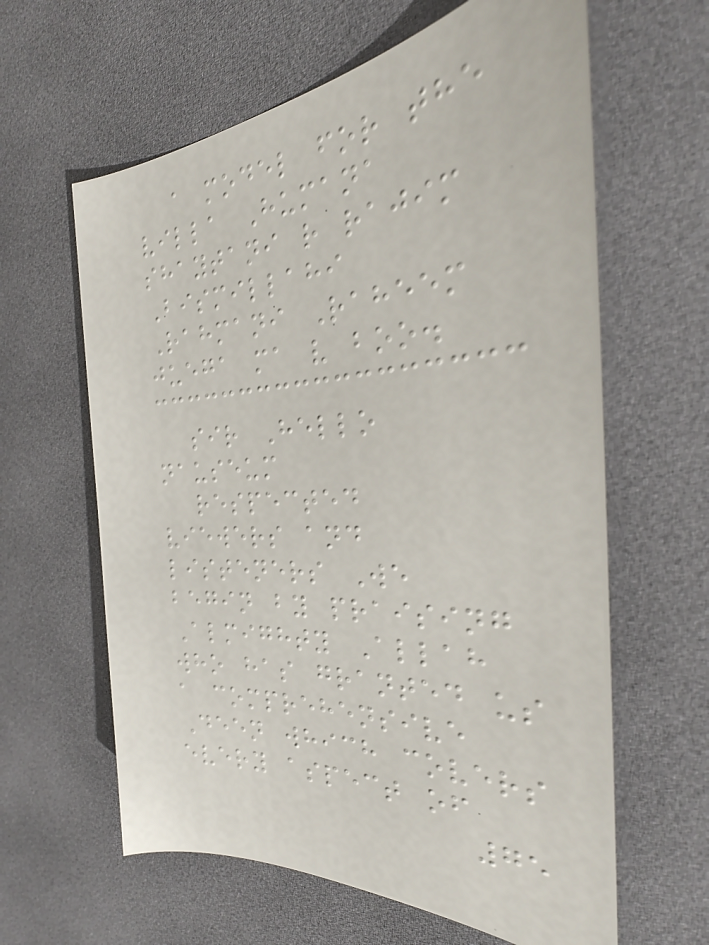a model for the
villa Humana
shaytani r rajim
Bismillahi
Rahmani Raheem
juega ma v boo.
sir Hello
nauseum
respected
viewers and
listeners We
begin by praising
Almighty Allah
who has granted us
a comprehensive
Deen which covers
every aspect of
75
